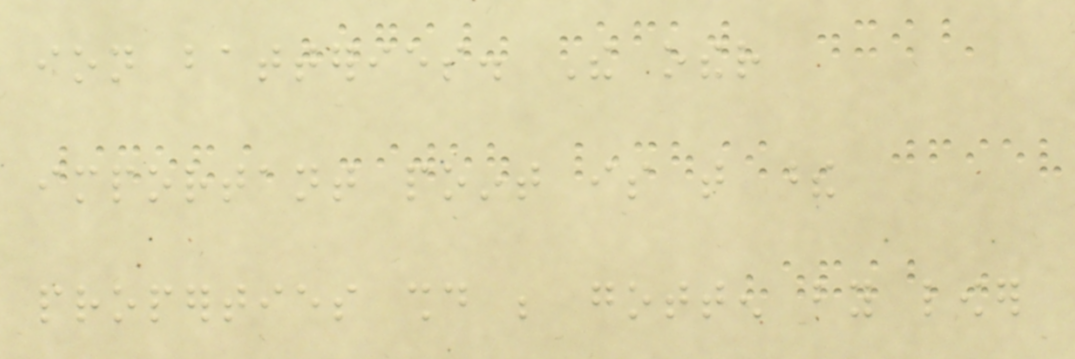ion batteries. The other
important point is that these
properties should be gotten by lower
